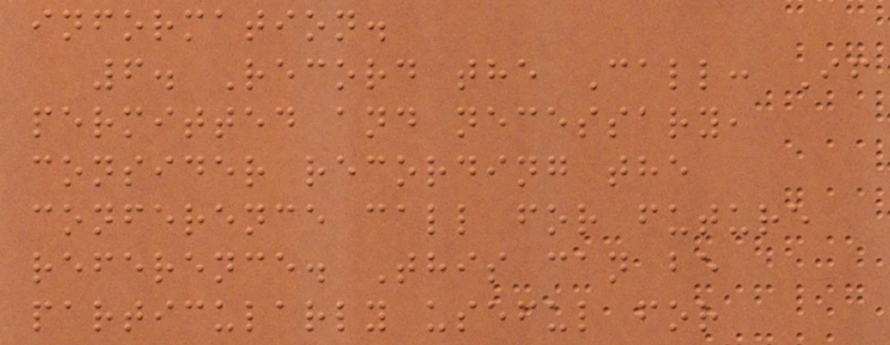information.
6. Record the Call: If
permitted and necessary,
consider recording the
conference call for future
reference. This can be
particularly useful for
